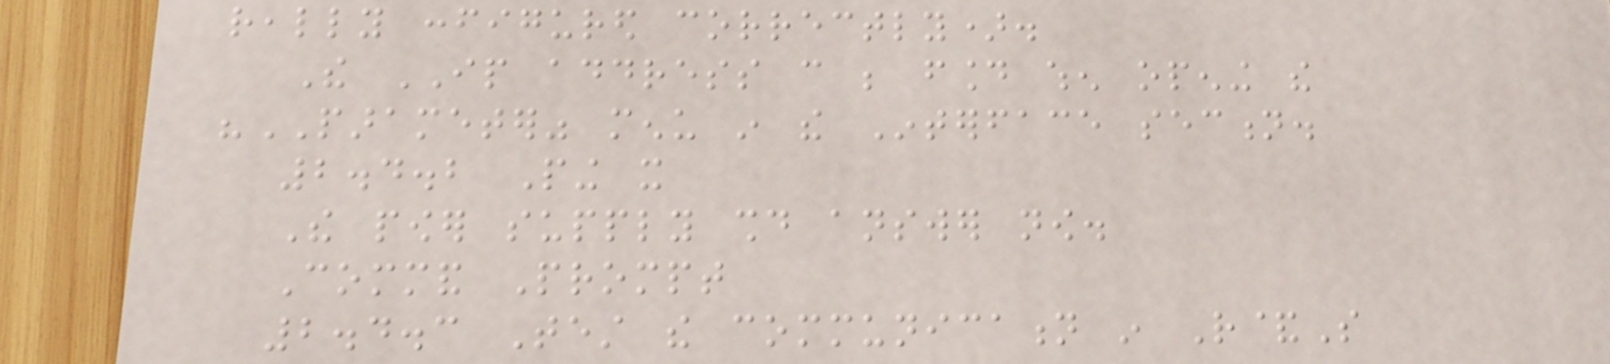really configured correctly).
The IP address can be found when opening the
"PARAMETER" menu in the Interface section.
2.4.2 Ping it
The power supply should answer now.
Command Prompt
2.4.3 Test the communication in R&S
